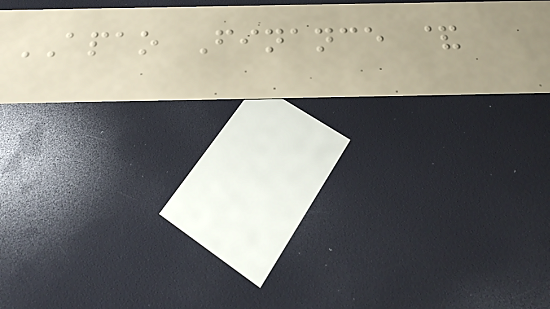APAO Finance &
